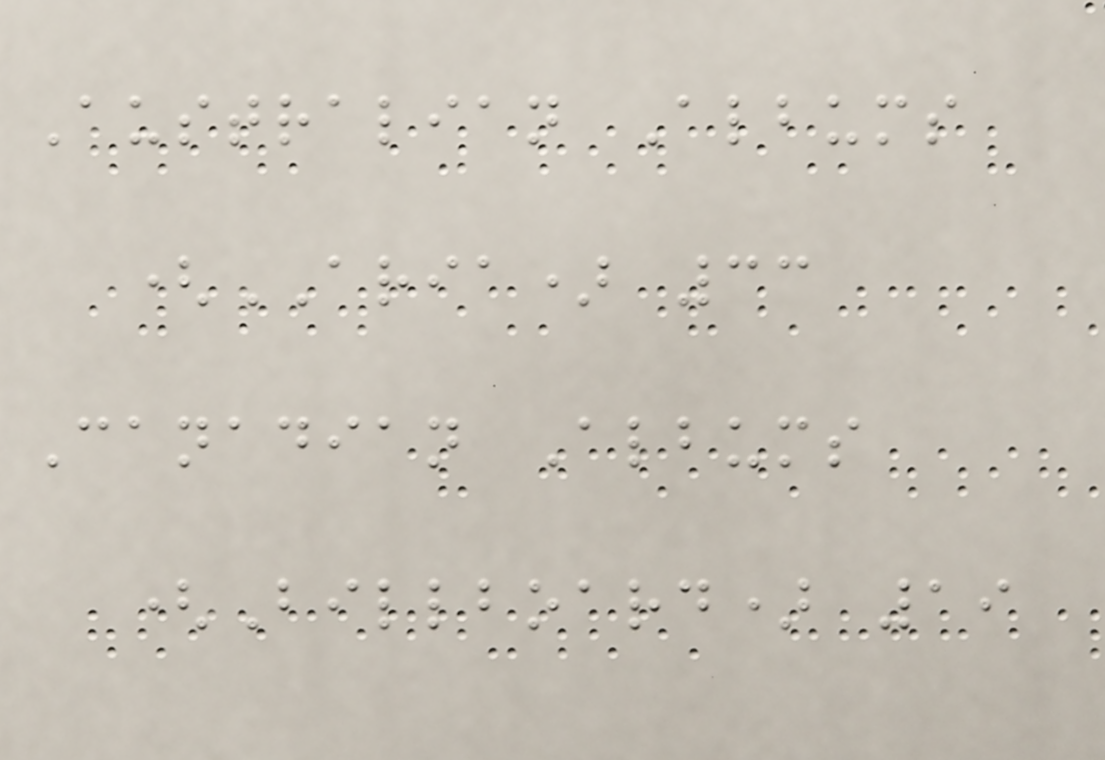Australian Albums
(ARIA) 33
Canadian Albums
(Billboard) 19
